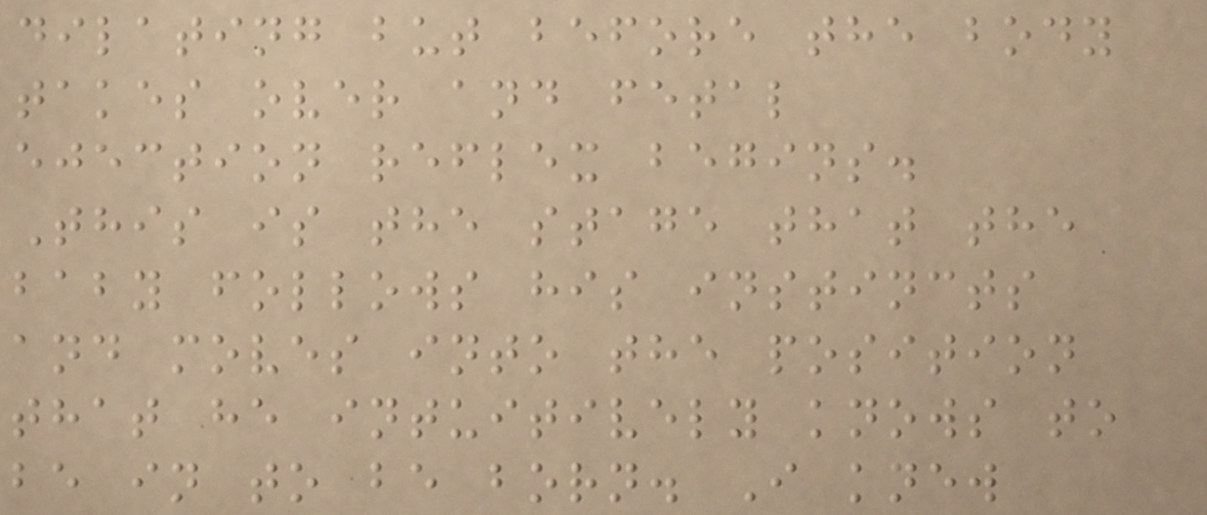dilating but before the body
takes over and fetal
ejection reflex begins.
This is the stage that the
baby follows his instincts
and moves into the position
that he intuitively knows to
be in to be born. I knew
